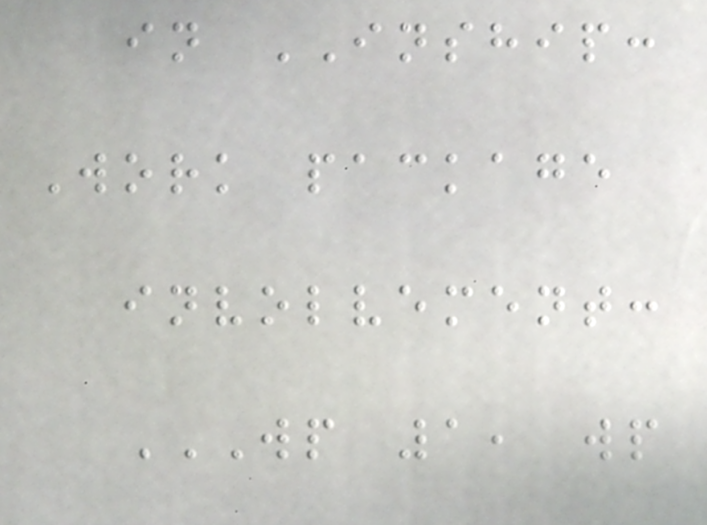in INSHIP:
Work package
involvement:
WP 1, WP
